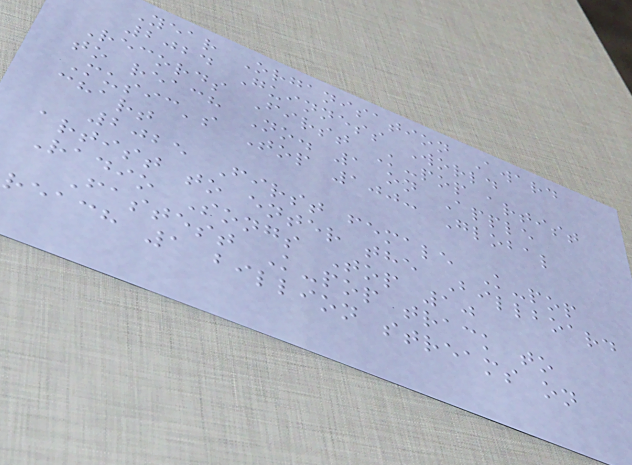Year Organisation Award
2024 Guinness World
Records First K-pop artist
to reach No. 1 on Apple
Music's Top 100: Global
chart
2025 First female K-pop
artist to enter the Billboard
Radio Songs Top 10
Fastest K-pop track to
reach 1 billion streams on
